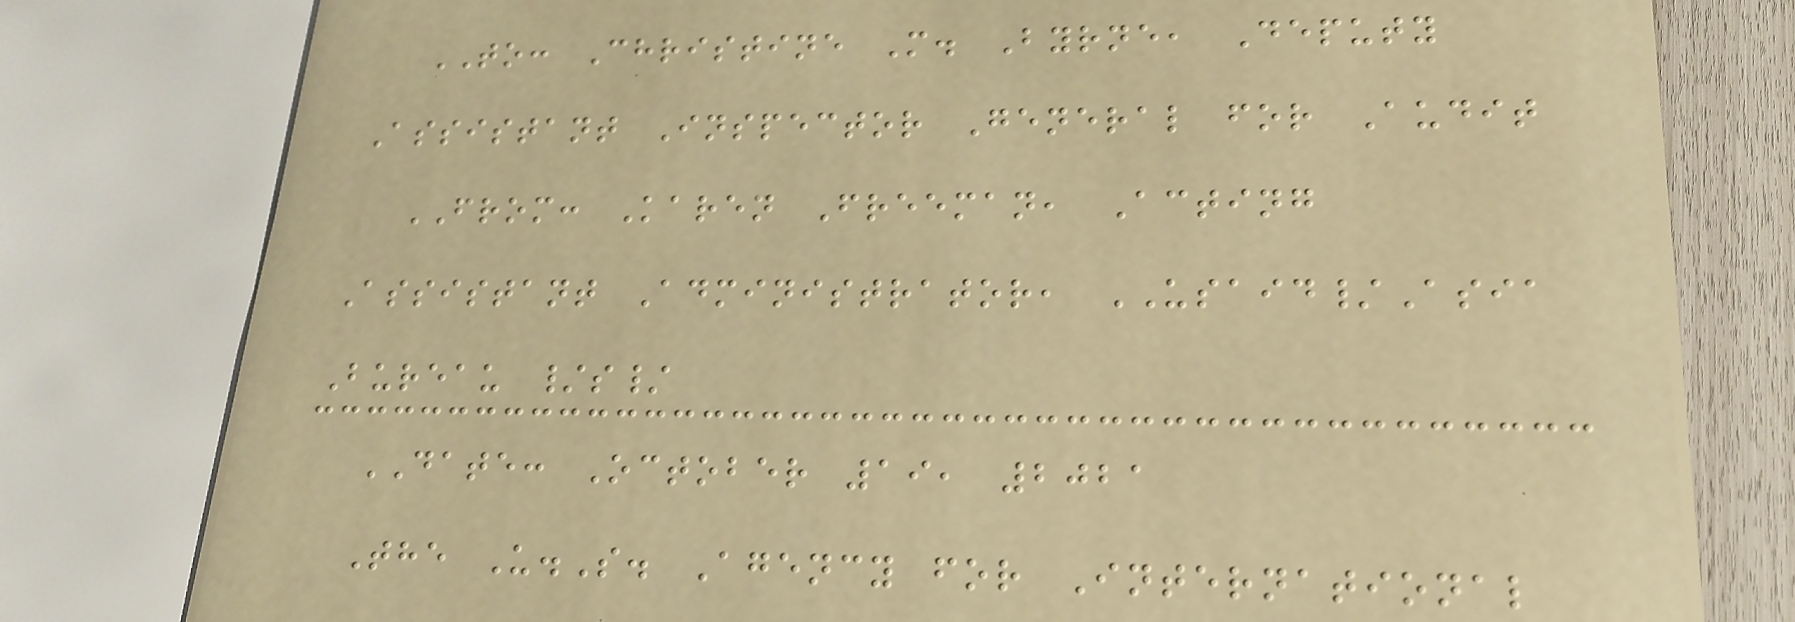TO: Christine M. Byrne, Deputy
Assistant Inspector General for Audit
FROM: Karen Freeman, Acting
Assistant Administrator, USAID/Asia
Bureau /s/
DATE: October 19, 2021
The U.S. Agency for International
